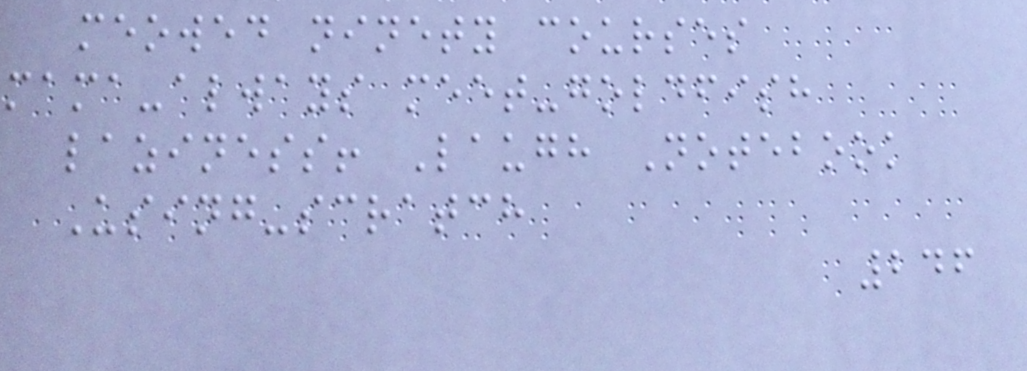meowed ninety courses
mama-always meet-goldfish
laziness! Laugh Notebook
Using-scratch
246
